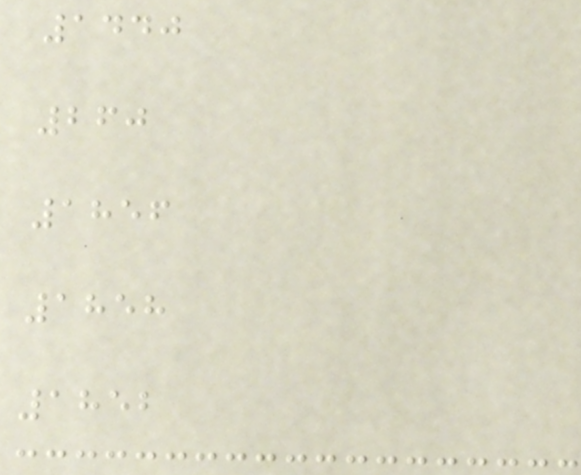1440
260
1856
1858
1852
